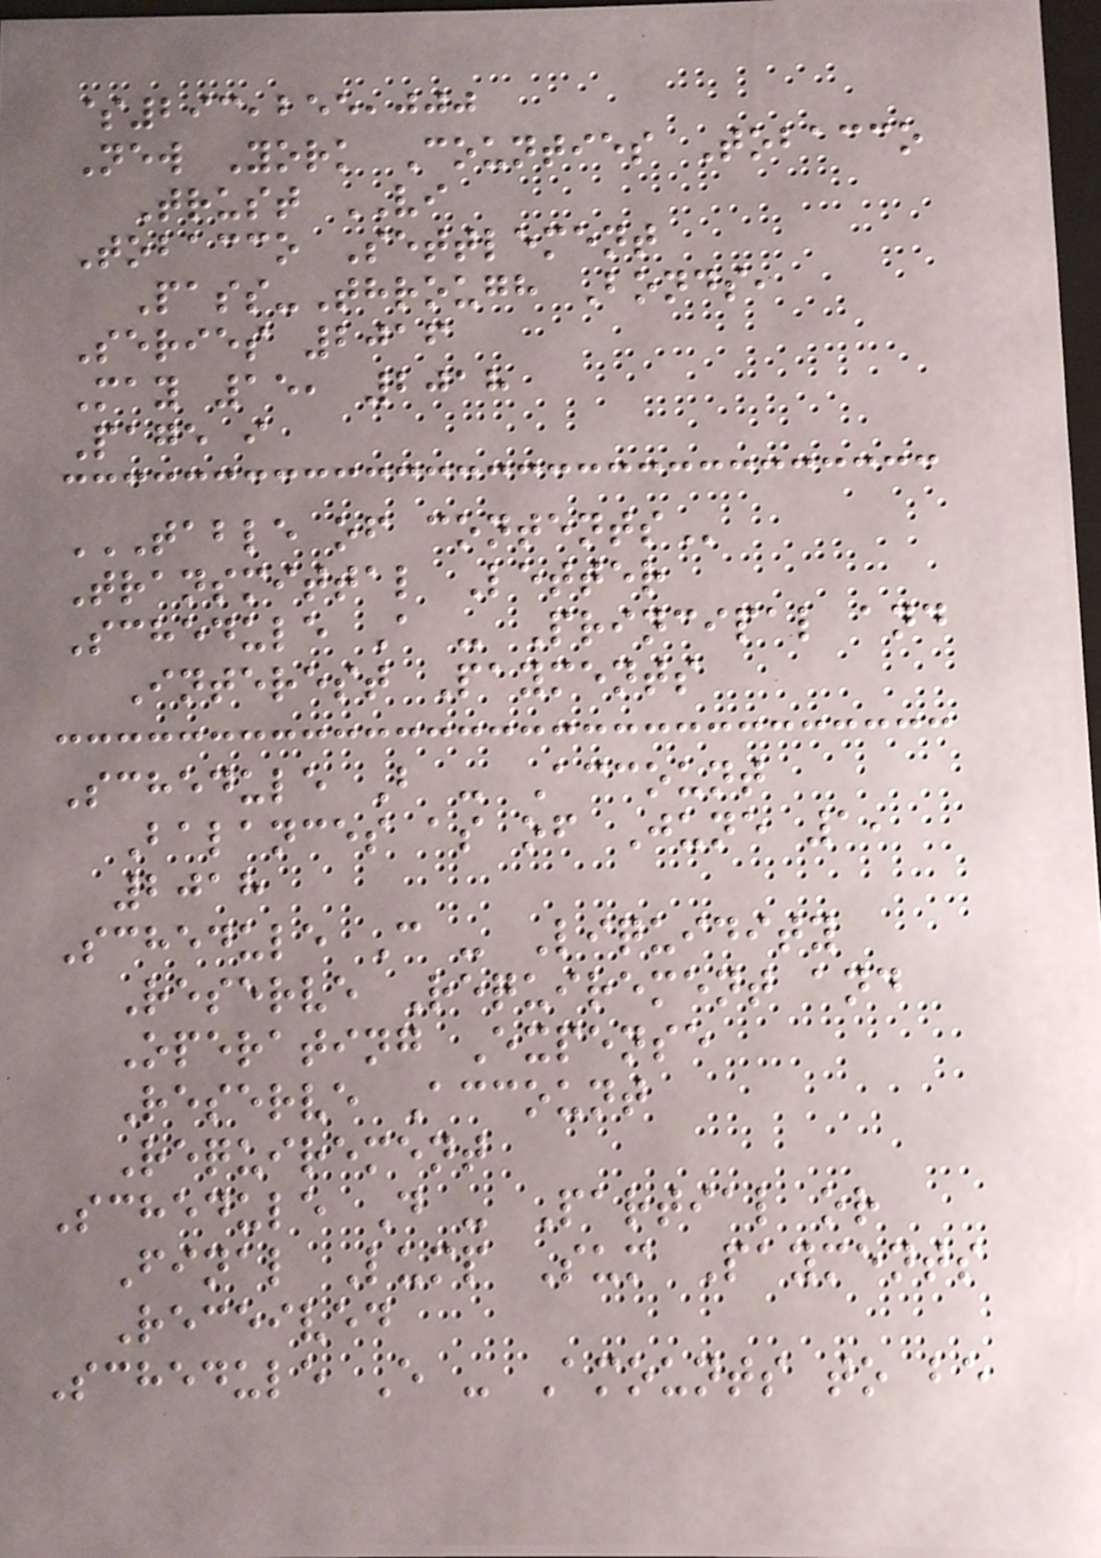$293,255,000
New York Counties Tobacco
Trust VI
Tobacco Settlement
Pass-Through Bonds,
Series 2016
May 15, 2018
Page i
TABLE OF CONTENTS
Transmittal Letter
Schedule A - Principal and
Interest Payments
Schedule B - Account
Balances as of June 1,
2018
Schedule C - Liquidity
Reserve Requirement and
Operating Expense
Reserve Account
Requirement
Schedule D - Partial or
Final Lump Sum Payments
Received
Schedule E - Amounts to be
